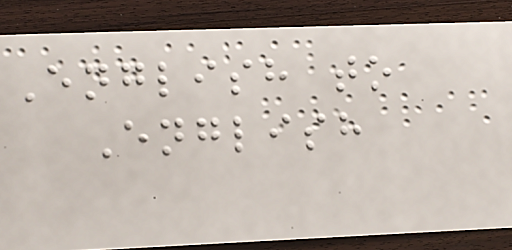English to
English
